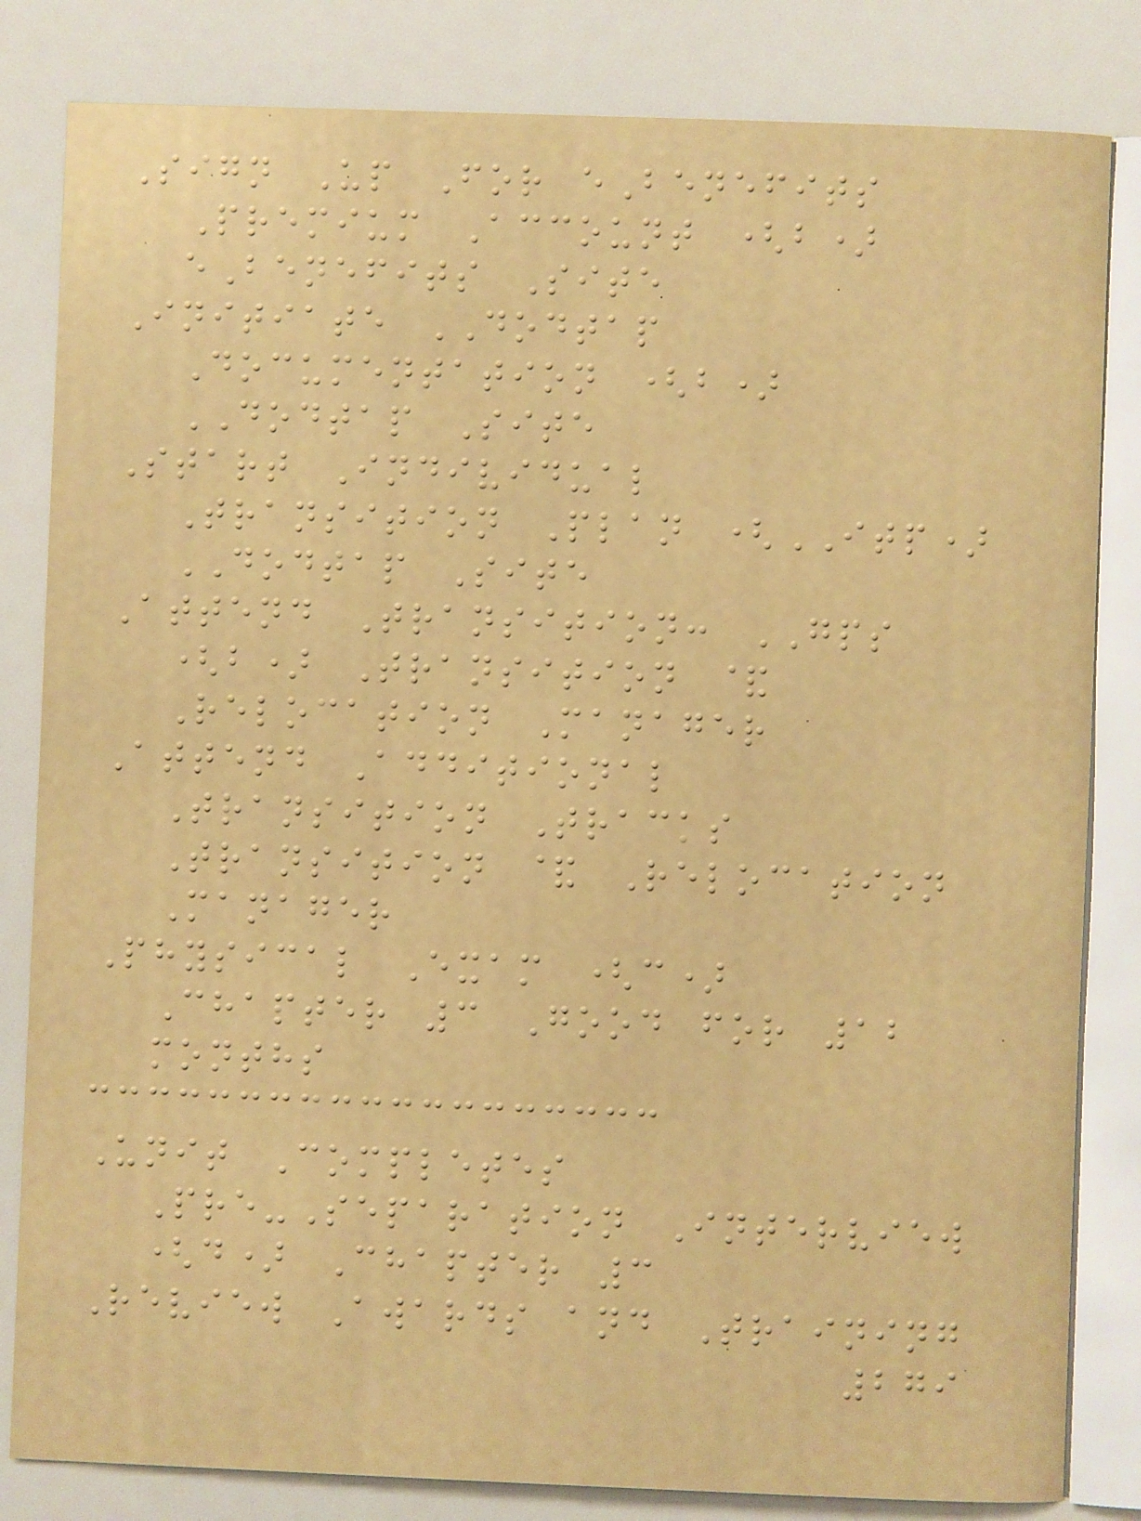Sign Up For eBenefits
Premium Account (b)
eBenefits Site
Initiate DODTAP
Documentation (b)
DODTAP Site
Start Individual
Transition Plan (ITP)
DODTAP Site
Attend Transition: GPS
(b) Transition &
Relocation Manager
Attend Additional
Transition Tracks
Transition & Relocation
Manager
Physical Exam (c)
Chapter 3 Good for 12
months
Unit Completes
Pre-Separation Interview
(d) Chapter 3
Review Awards and Training
279
